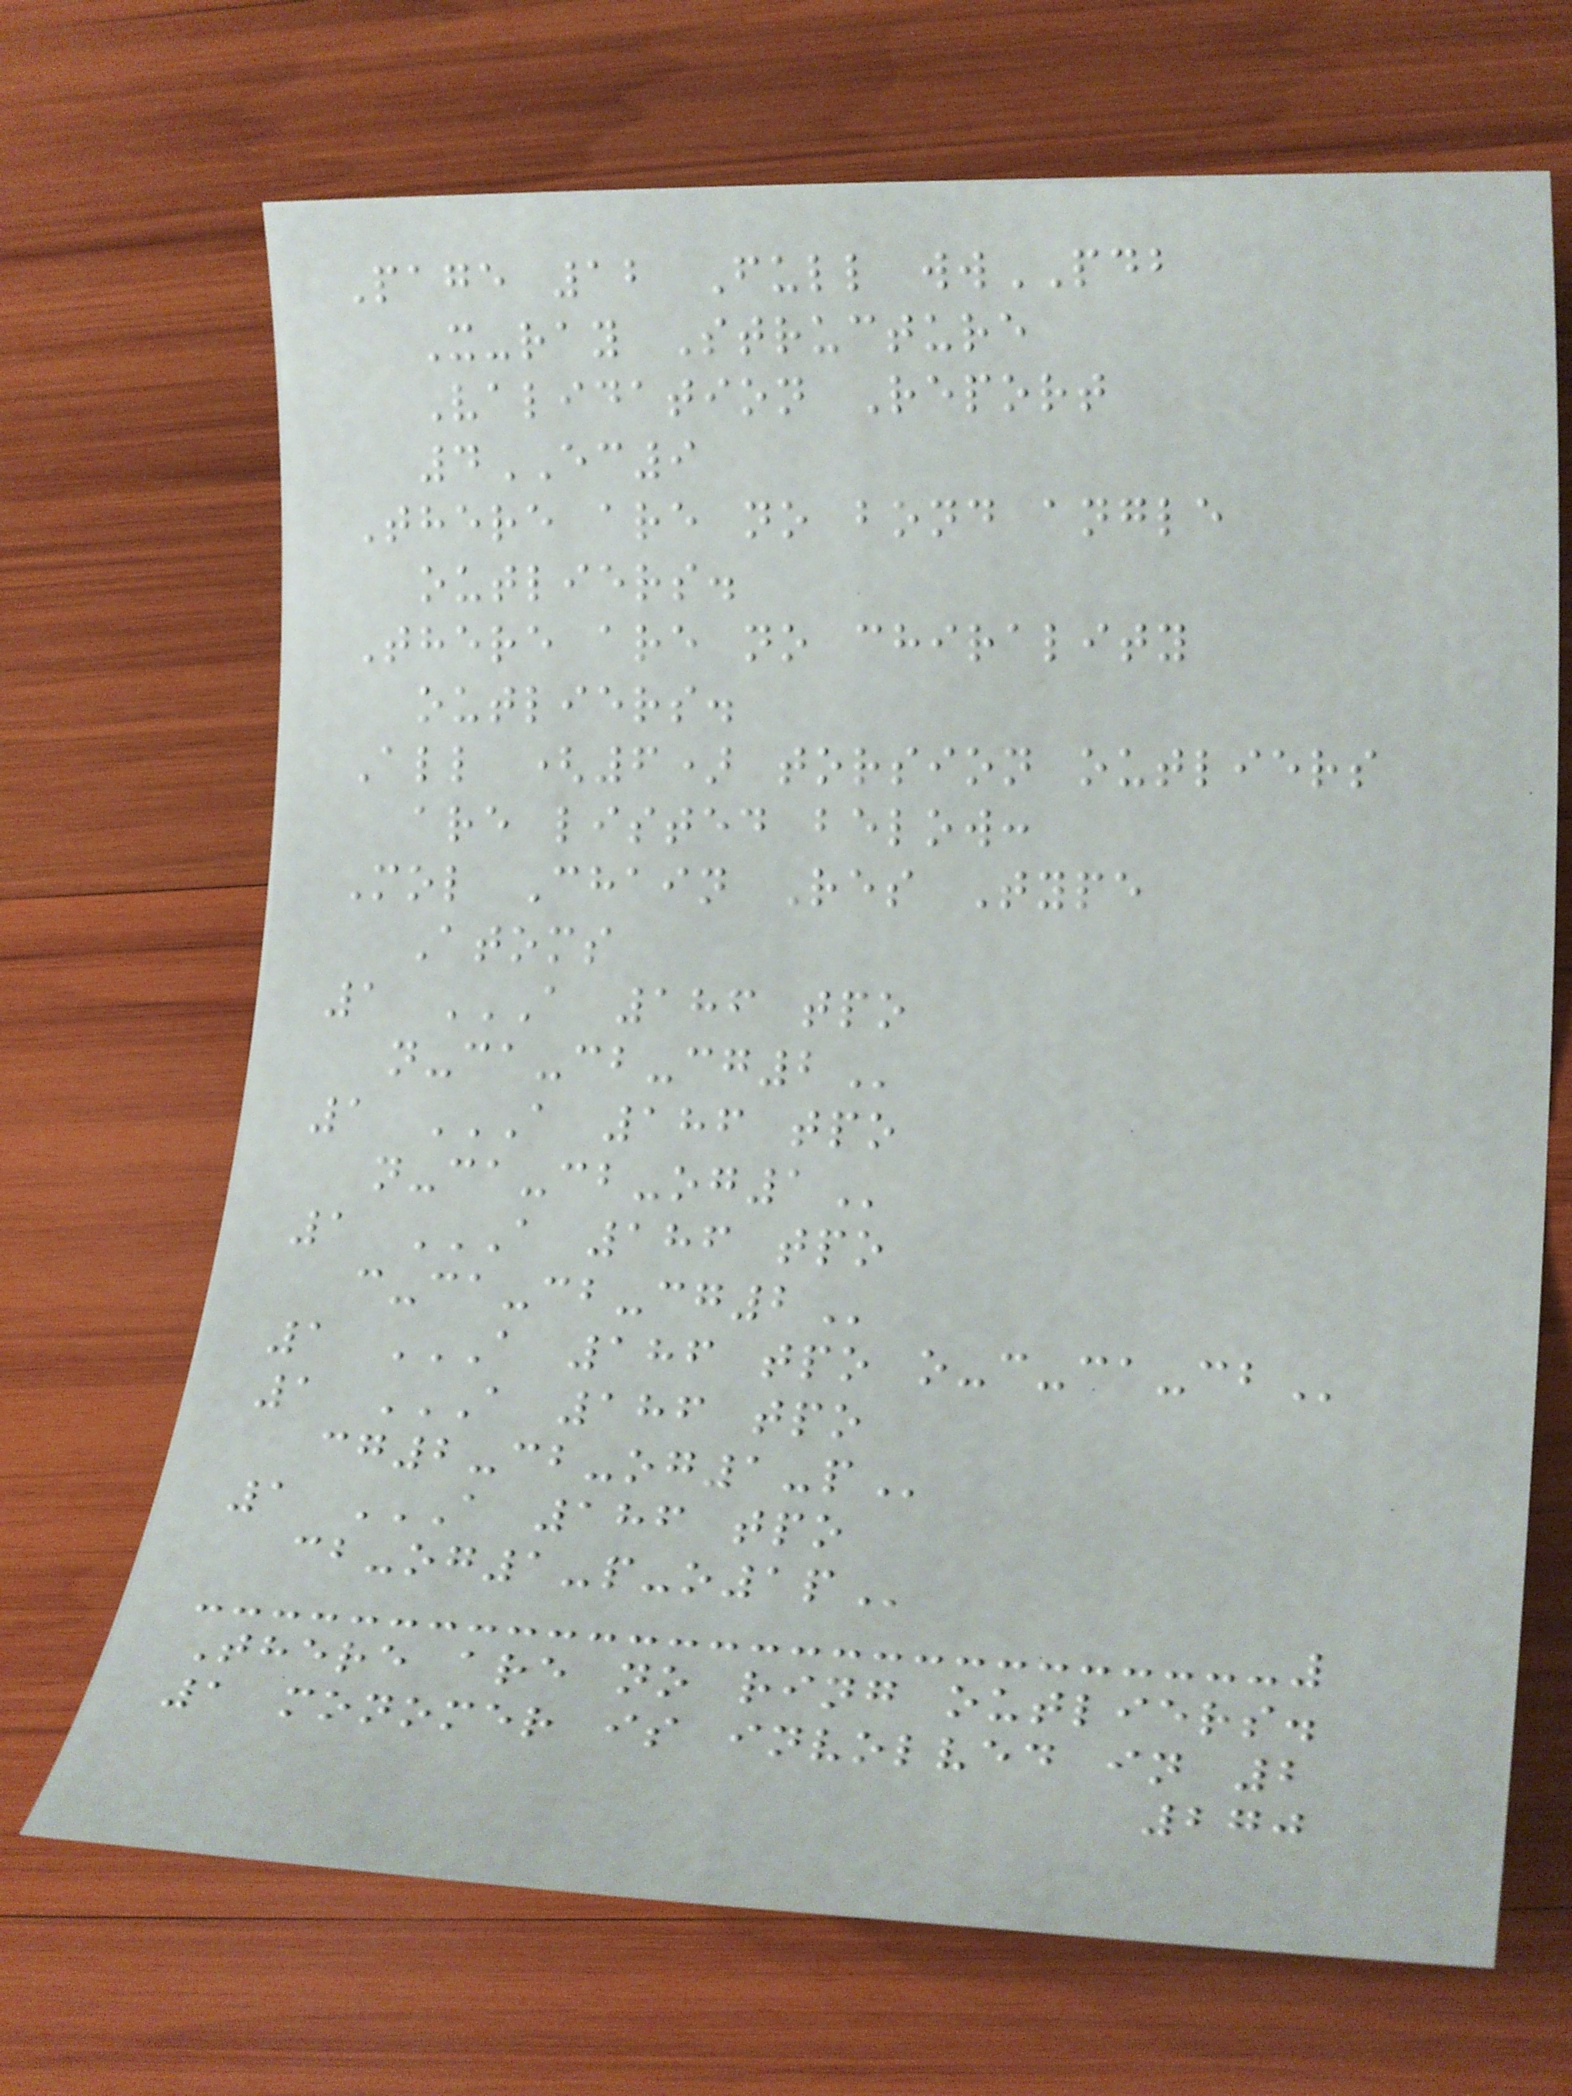Page 12 Full wwPDB
X-ray Structure
Validation Report
4EC9
There are no bond angle
outliers.
There are no chirality
outliers.
All (6) torsion outliers
are listed below:
Mol Chain Res Type
Atoms
1 A 186 TPO
N-CA-CB-CG2
1 A 186 TPO
N-CA-CB-OG1
1 A 186 TPO
C-CA-CB-CG2
1 A 186 TPO O-C-CA-CB
1 A 186 TPO
CG2-CB-OG1-P
1 A 186 TPO
CB-OG1-P-O1P
There are no ring outliers.
1 monomer is involved in 2
270
